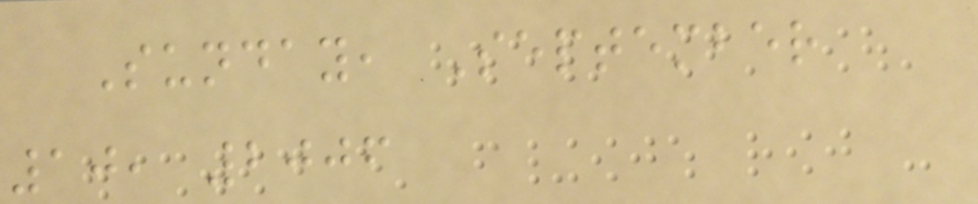Sunday, September
10, 2006
